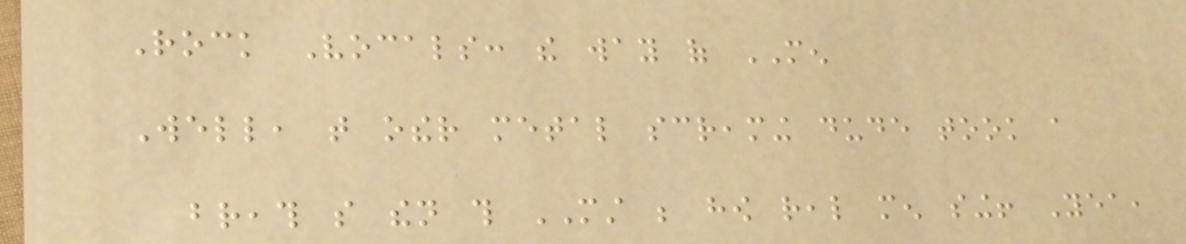Rock Vocals: the way of MEN
Well, that other metal screaming dude took a
breath so then this MUST be how real men sing! Yea,
